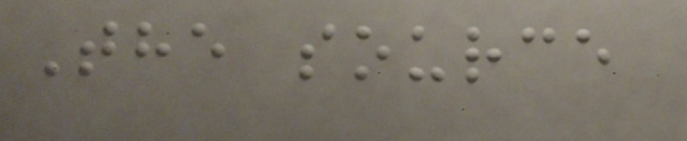The source
